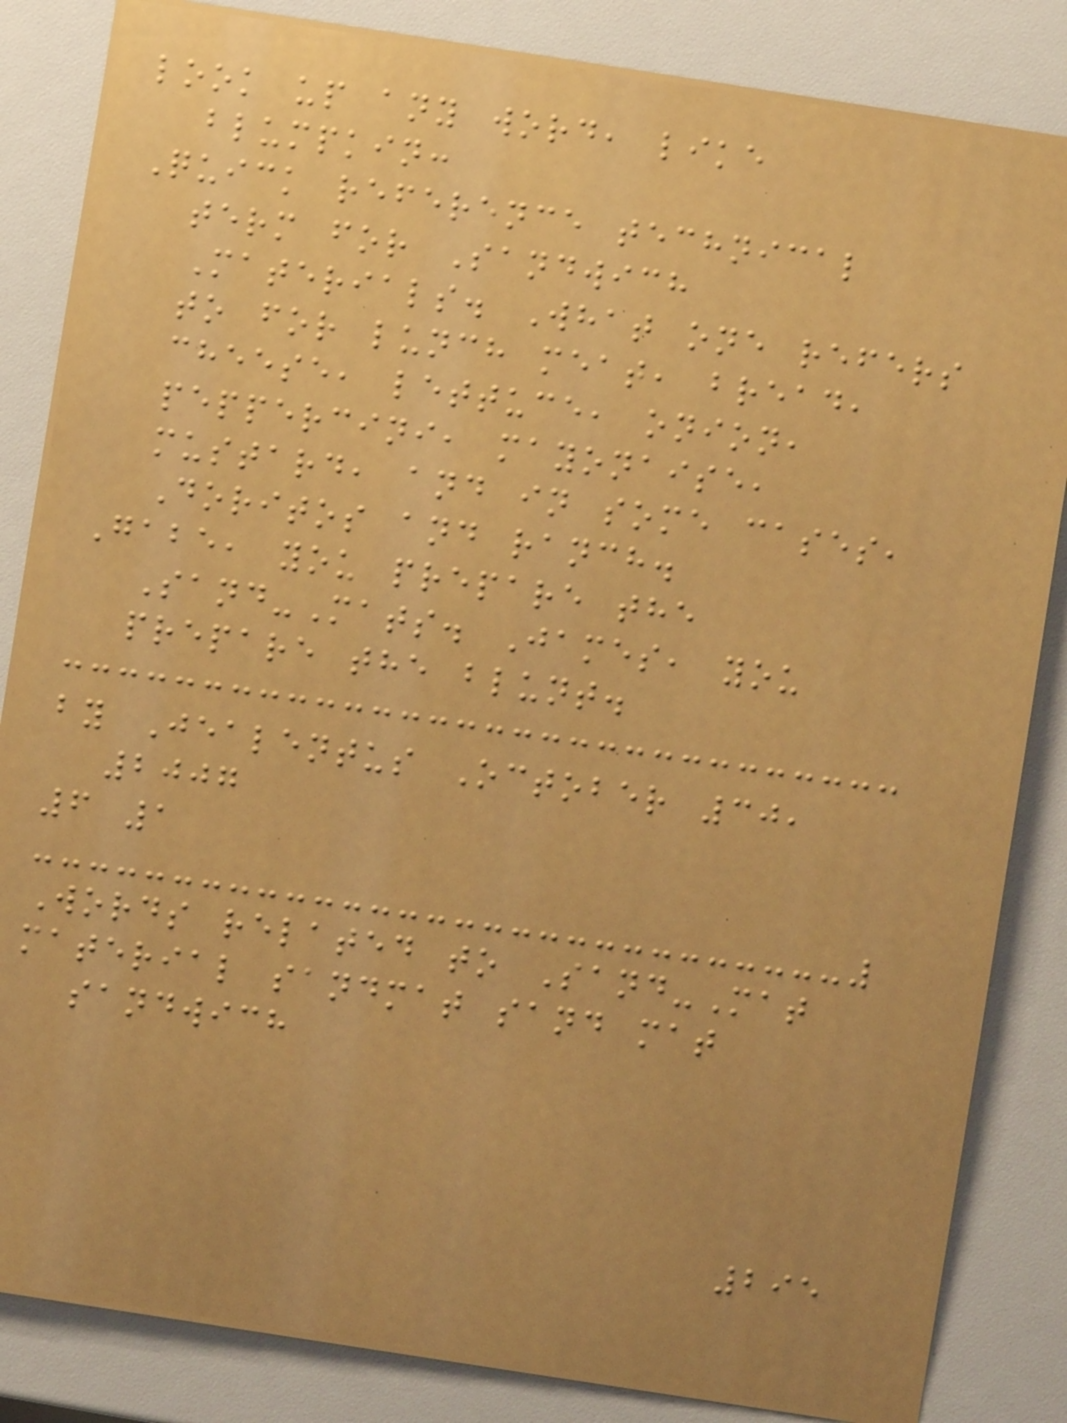look up any word, like
blumpkin:
Quick reference technical
term for Sandwich
Materials. What one refers
to for lunch meat, bread,
cheese, lettuce, onion,
peppercini, mayonaise,
mustard, and in some cases,
Doritos and ranch.
Gabe, you prepare the
Sand-Mats. James, you
prepare the blunt.
by Jealentus October 30,
2007
6 1
Words related to Sand-Mat
material sandmat sand mat
sandwich
295
